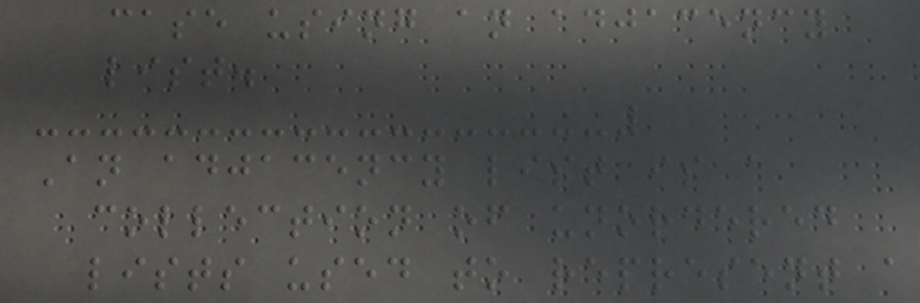case using an adjacency
list.
An adjacency list is a
collection of unordered
lists used to represent a
